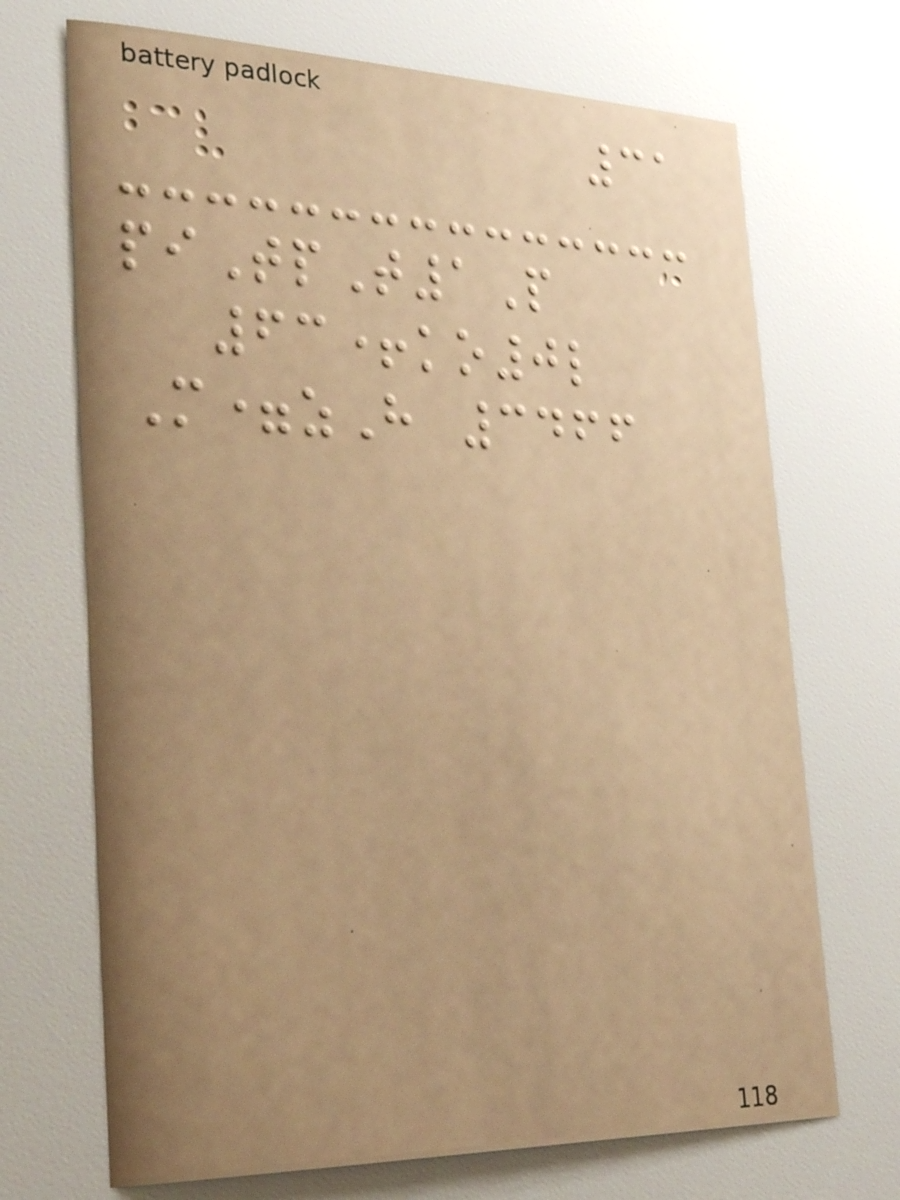31
piTpT1P
63+ko0l
M=zH 3466
